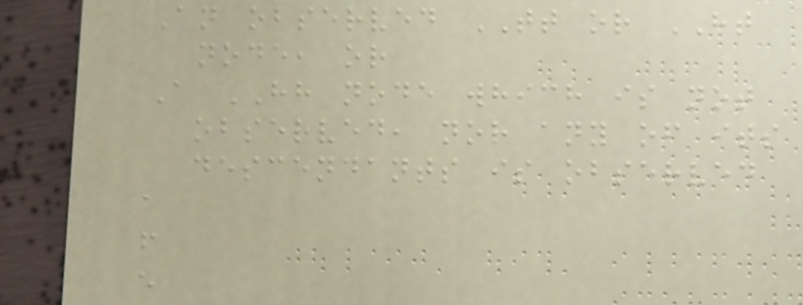An observed TT or HT
node, or
A HH node which is not
observed, nor any of its
descendants is observed
a
f
e
